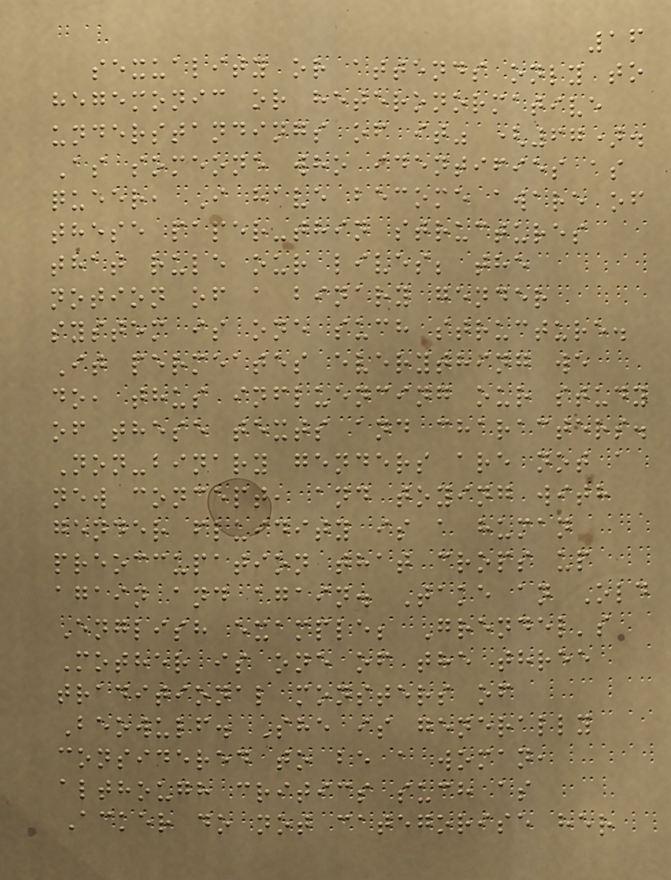16
sexuality or attends only to
hegemonic or heteronormative
understandings of it" (67).
As someone who identifies as
queer, I have become aware of
these paper-thin structures
that rule our lives; the
notion of a binary gender
system is one such structure.
It permeates everything we
do, thus influencing our study
of these texts and characters.
Non-binary genders are not a
new concept, and toying with
gender fluidity is a human
preoccupation that crops up
again and again. Take an Old
English example; Grendel's
Mother is one of the three
traditional monsters of
Beowulf. She is generally
considered to be a woman,
although critics such as
Acker do not categorise her
